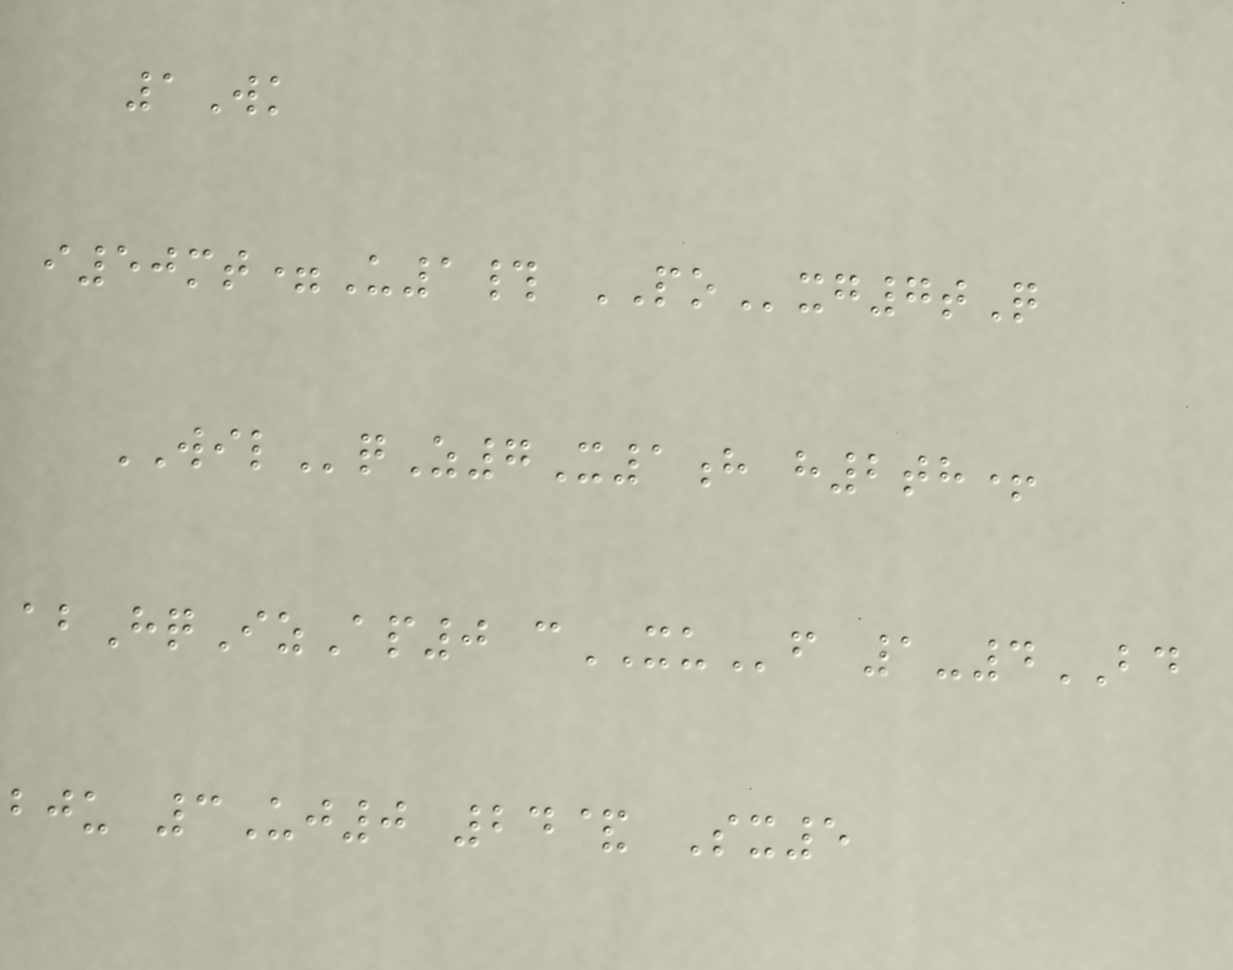1Wk
i50mt=U1# POxg7tQ
WILqZ7X1h h2th+
abHqIzAp0 cXUf 1-4BD
bju 3Uj0 24& Sx5
